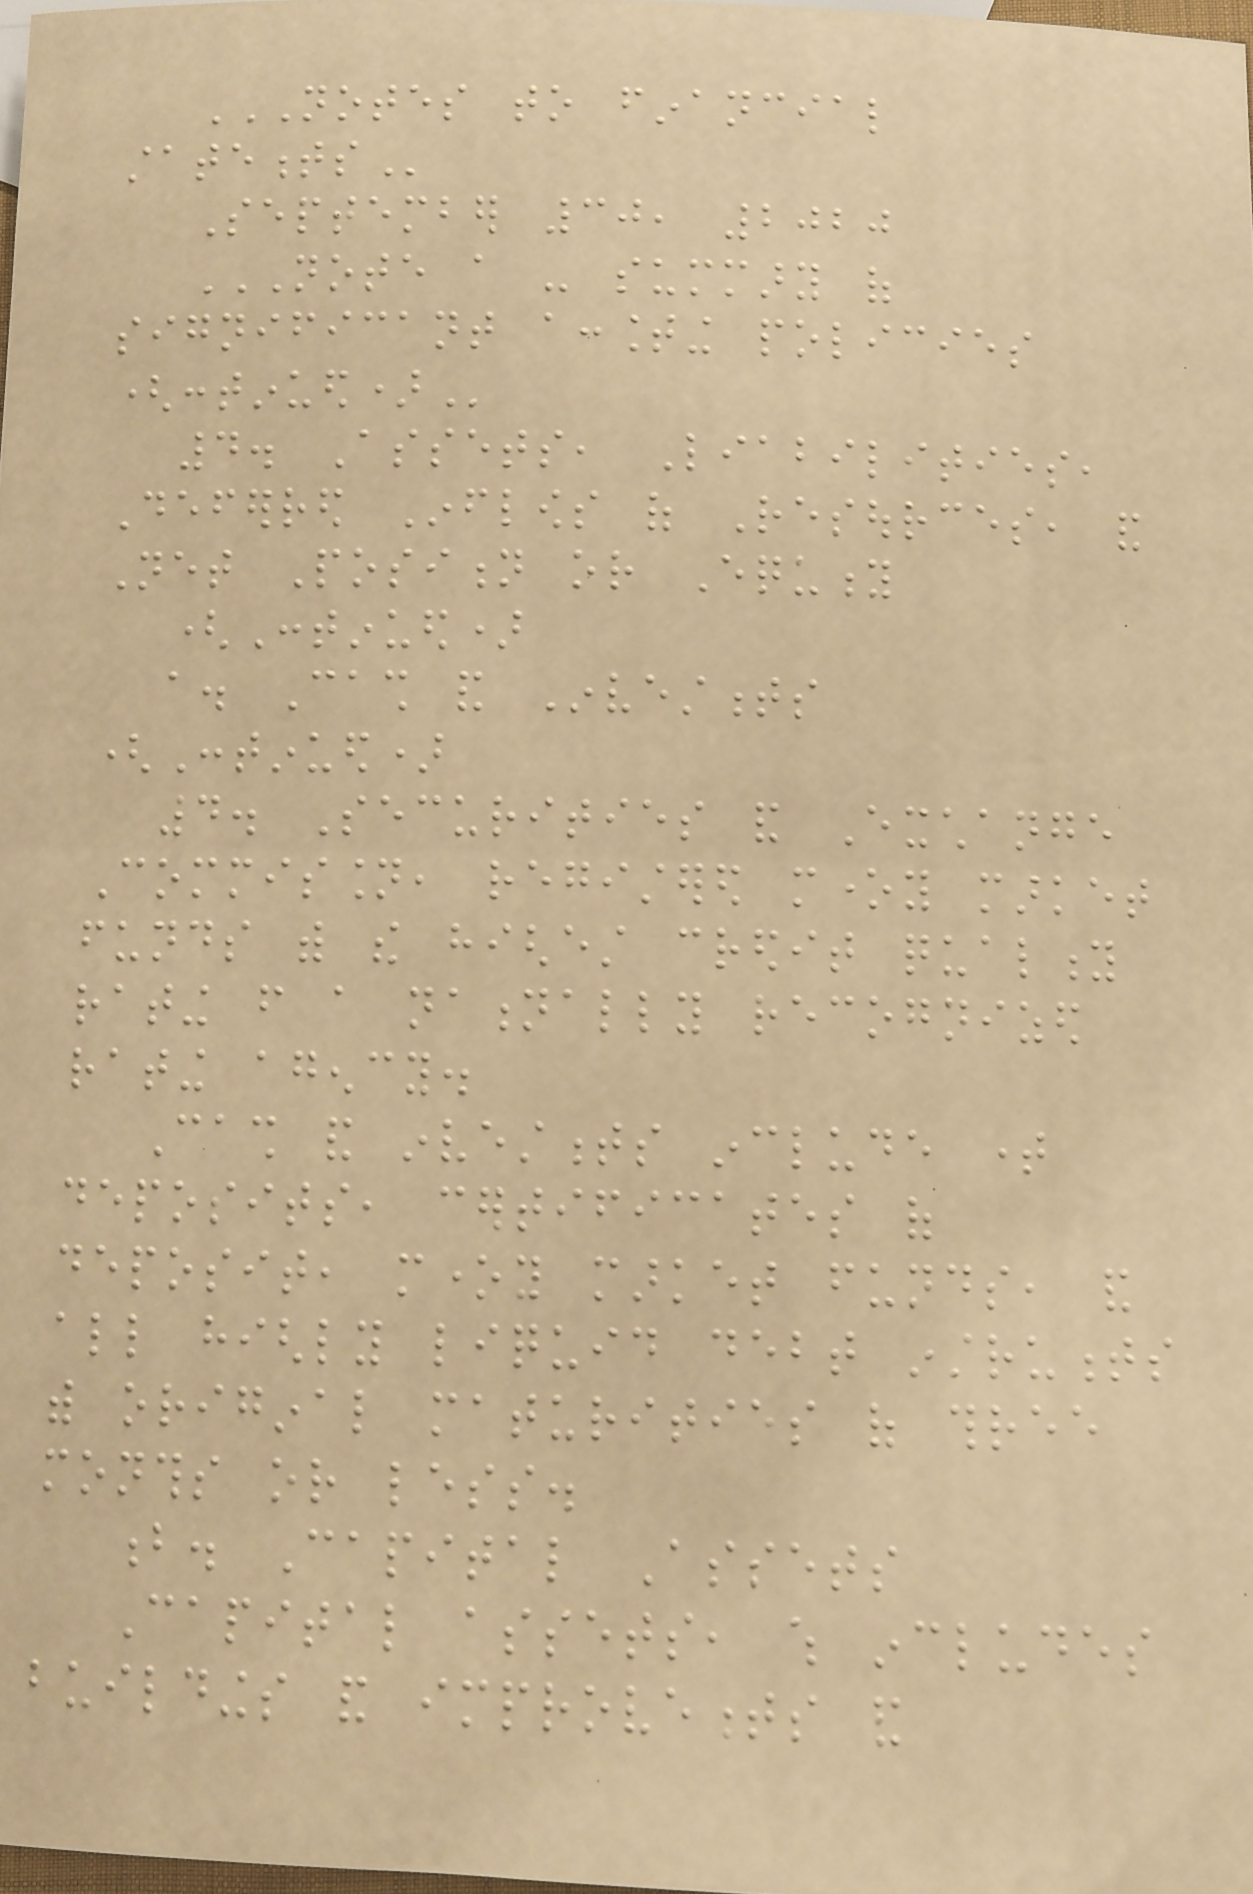NOTES TO FINANCIAL
STATEMENTS
September 30, 2020
NOTE A - SUMMARY OF
SIGNIFICANT ACCOUNTING POLICIES
(CONTINUED)
4. Assets, Liabilities,
Deferred Inflows of Resources, and
Net Position or Equity
(Continued)
a. Cash and Investments
(Continued)
4. Securities and Exchange
Commission, registered money market
funds with the highest credit quality
rating from a nationally recognized
rating agency.
Cash and investments include time
deposits, certificates of
deposit, money market funds, and
all highly liquid debt instruments
with original maturities of three
months or less.
b. Capital Assets
Capital assets, which includes
buildings and improvements and
